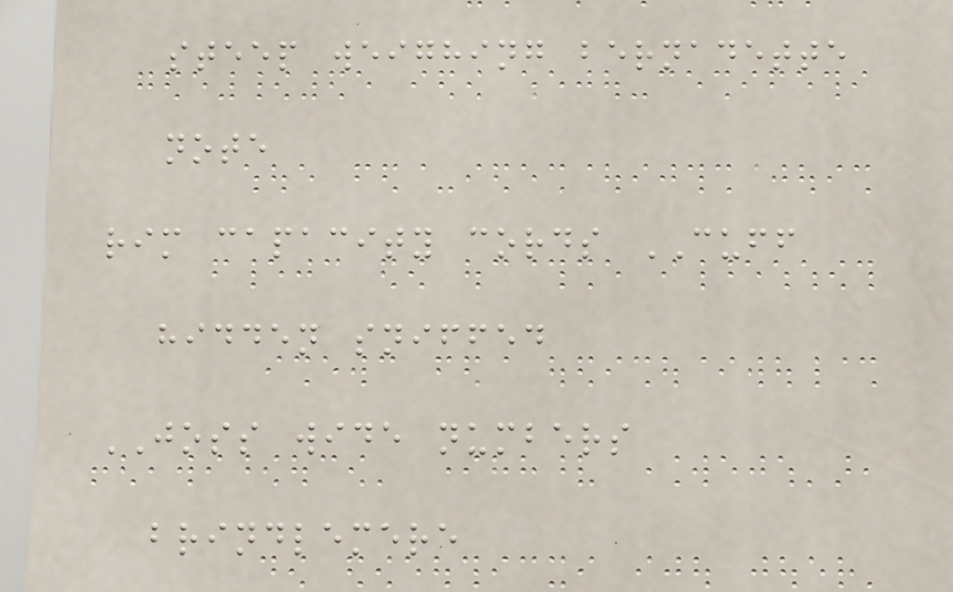steep weighing bernadette
note
rim capacity cords CUFF
hidden sniffed
JOSS wide numbers
brindlemere
